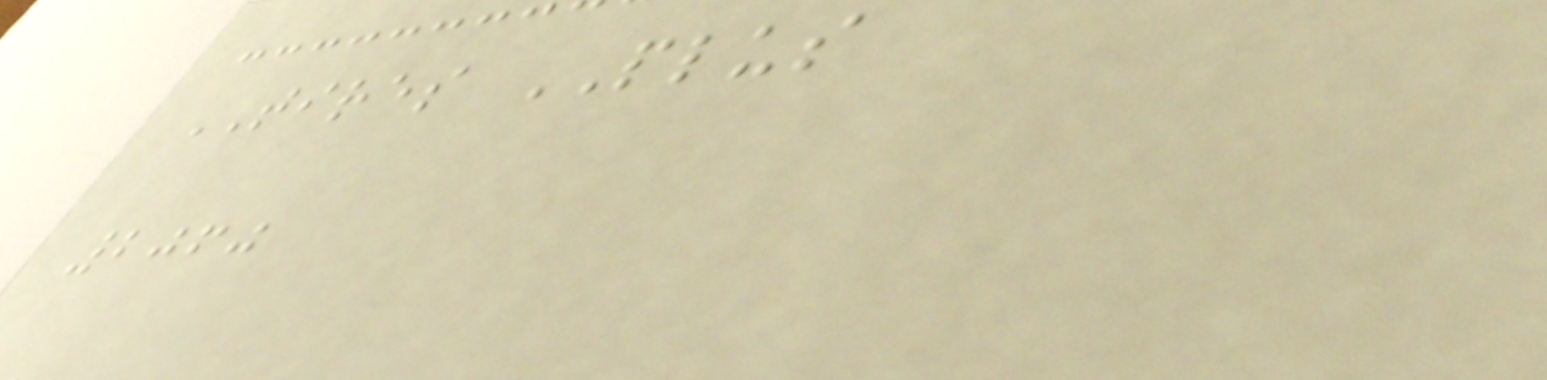TIRES PLUS
2060
